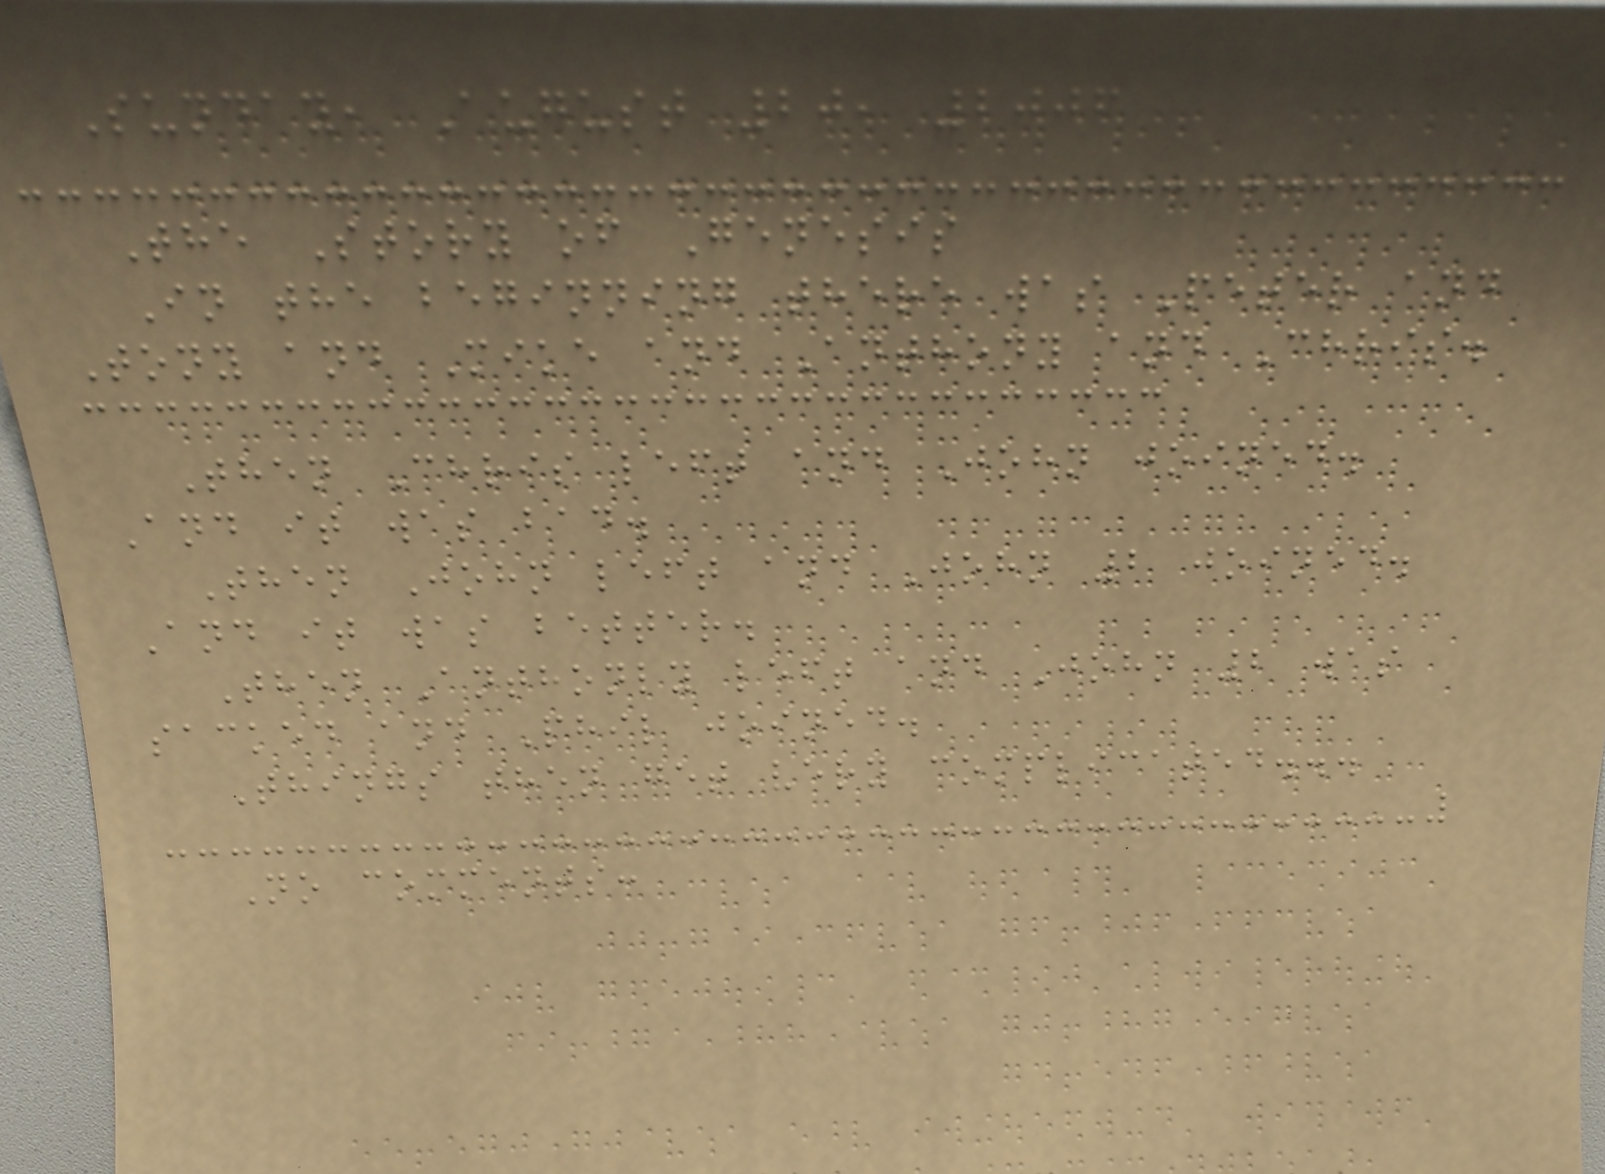Sunday, August 20, 2006
The Story of Genesis
In the beginning there was Peter and
Tony and Mike and Anthony and Chris.
Then Chris left and John joined.
And it was bad.
Then John left and John 2 joined.
And it was better.
Then Anthonly left and John 2 was
sacked and Phil joined.
Things then get very complicated...
No comments:
